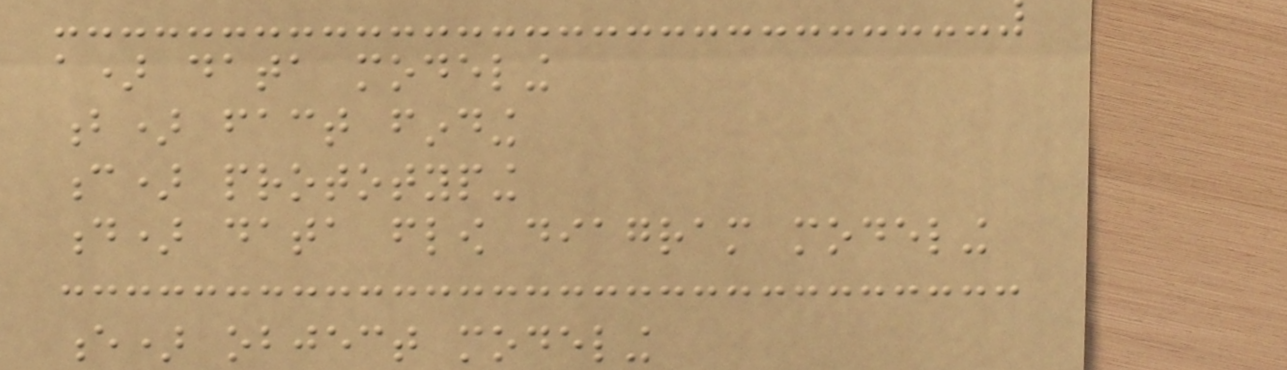a) data modeling
b) fact finding
c) prototyping
d) data flow diagram modeling
e) object modeling
